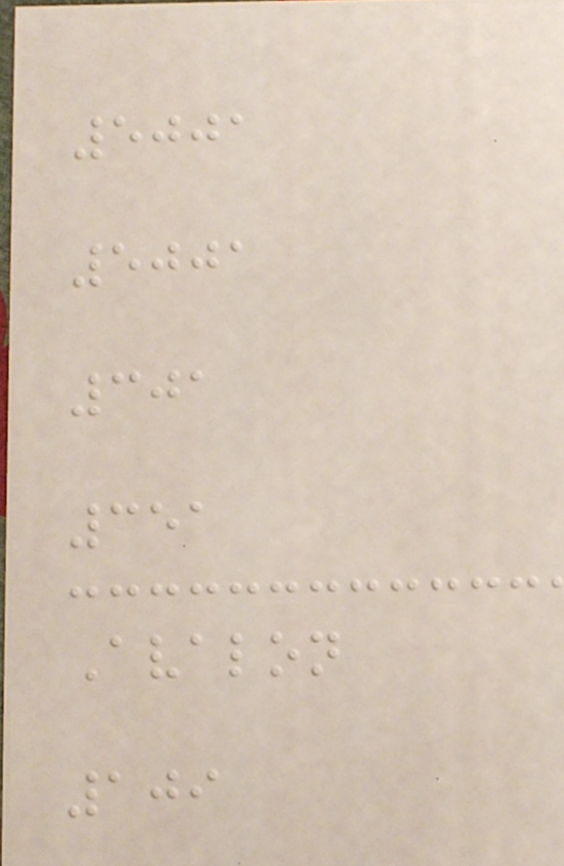5001
5001
301
351
Avalon
109
